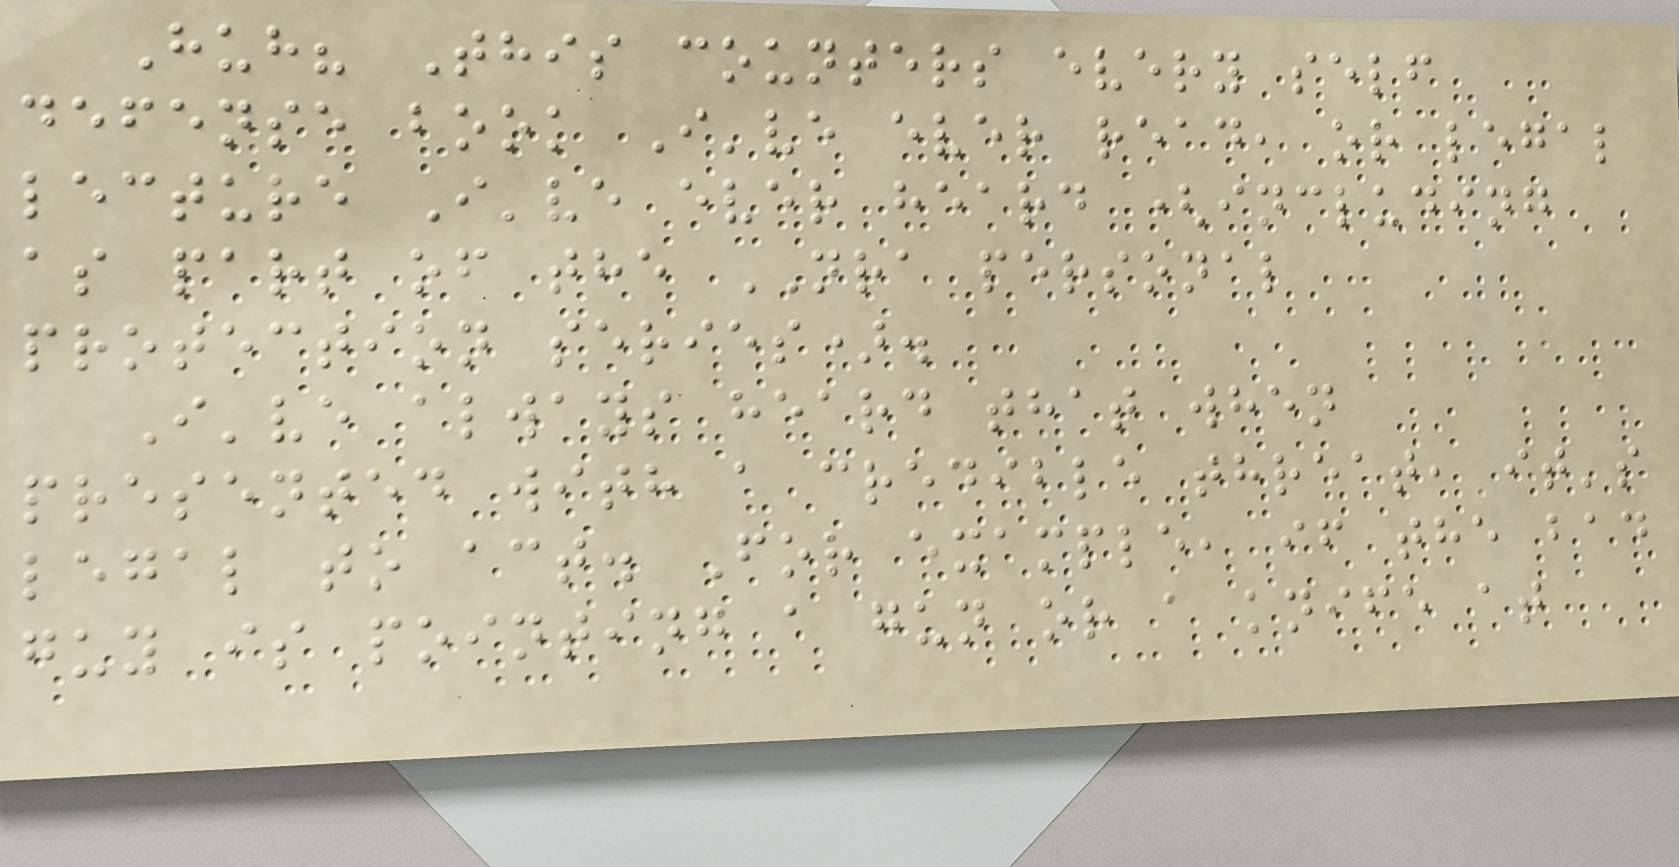Huh? This counters every self
defense book I've ever read, or legal
lecture I've ever heard (including
as part of the NRA personal
protection series).
I've always heard that when
presented with a credible threat, it's
legal to act. For example, if the bad
guy is pointing a gun or a knife at
